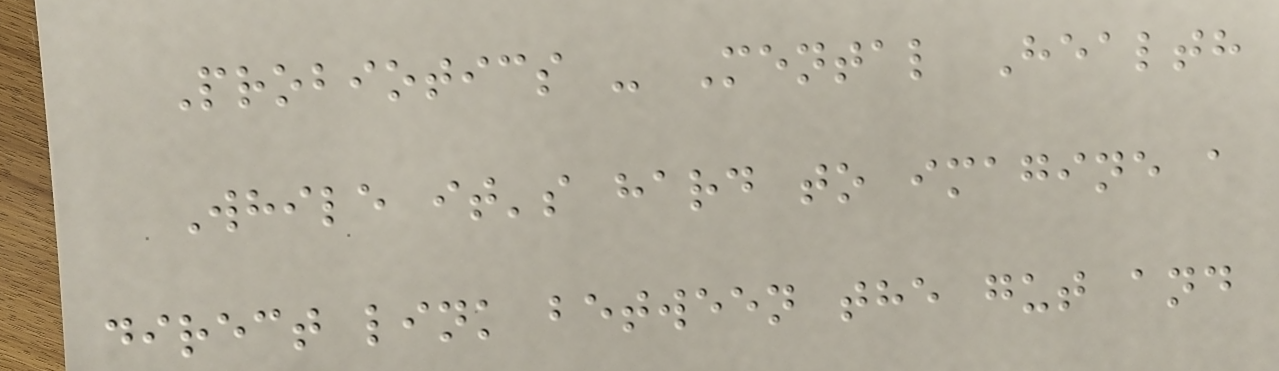Probiotics - Mental Health
While it's hard to imagine a
direct link between the gut and
